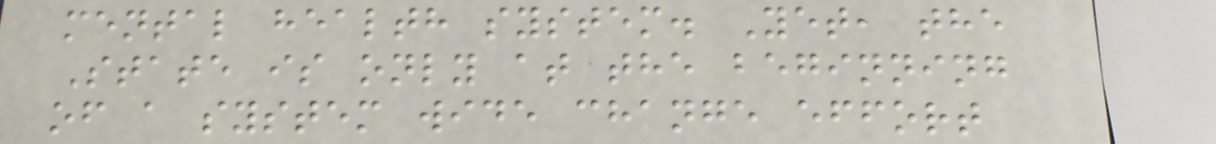mental health system. Yet, the
State is only at the beginning
of a system wide change effort
